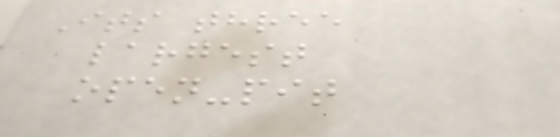Its three
largest
open-pit
